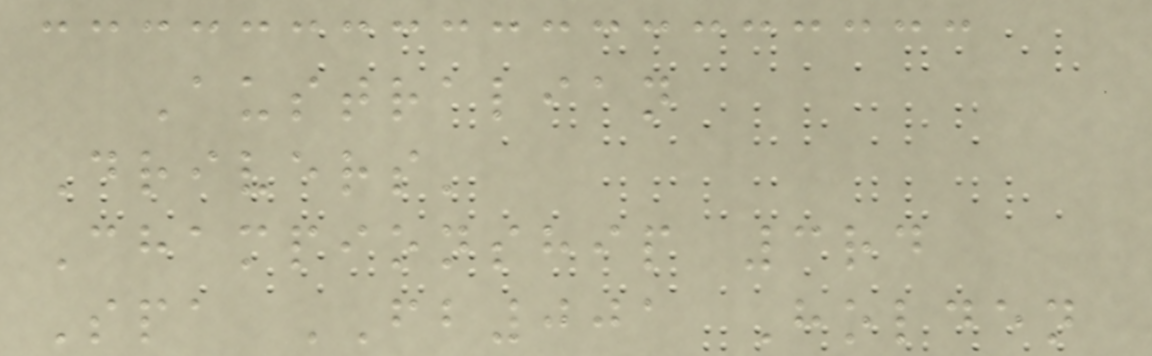Australian
Drivers'
Championship 3rd
Spa FB001 Holden
